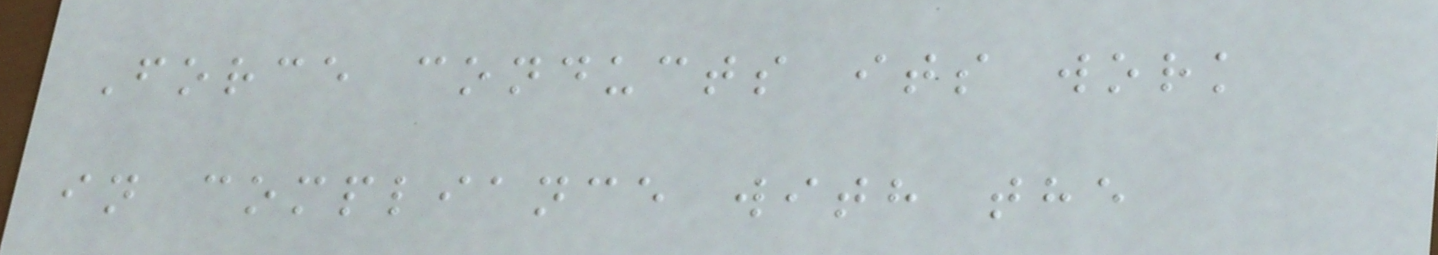Force conducts its work
in compliance with the
